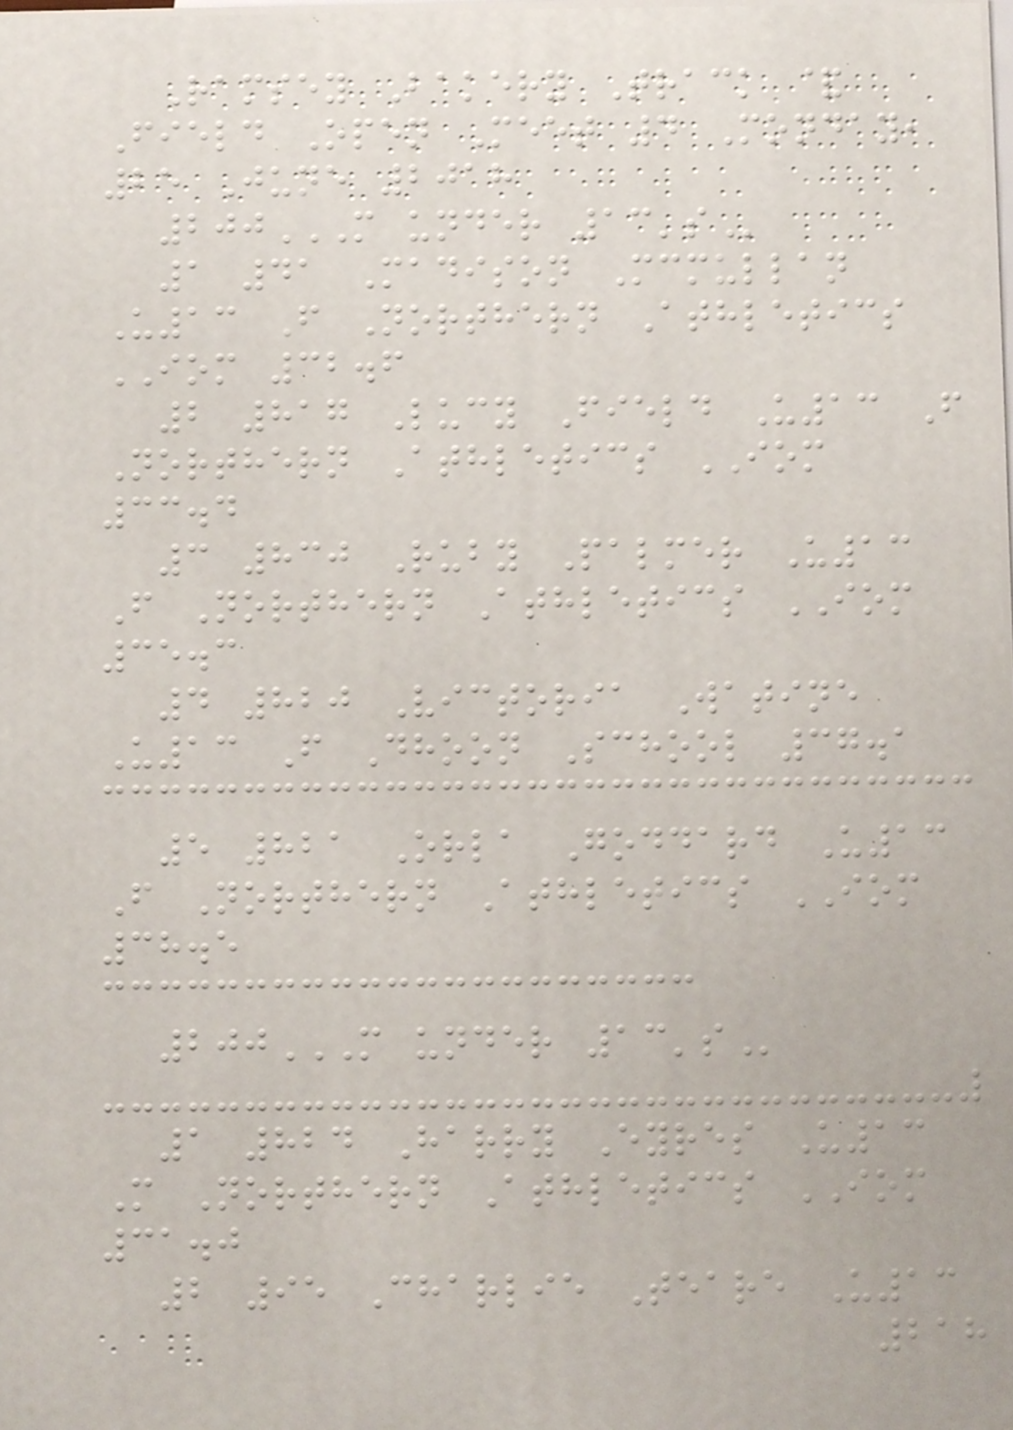Ramsey Bakery Track &
Field Open Meet 4 Monday,
25 June 2018
200M UNDER 13'S
1 41 Madison Mcmullan
U13 F Northern Athletics
IOM 32.6
2 817 Lucy Field U13 F
Northern Athletics IOM
33.4
3 830 Ruby Palmer U13
F Northern Athletics IOM
35.3
4 820 Victoria Watine
U13 F Dhoon School 37.1
5 821 Orla Goddard U13
F Northern Athletics IOM
38.5
200M UNDER 13'S
1 824 Harry Eyres U13
M Northern Athletics IOM
31.0
2 95 Charlie Teare U13
218
